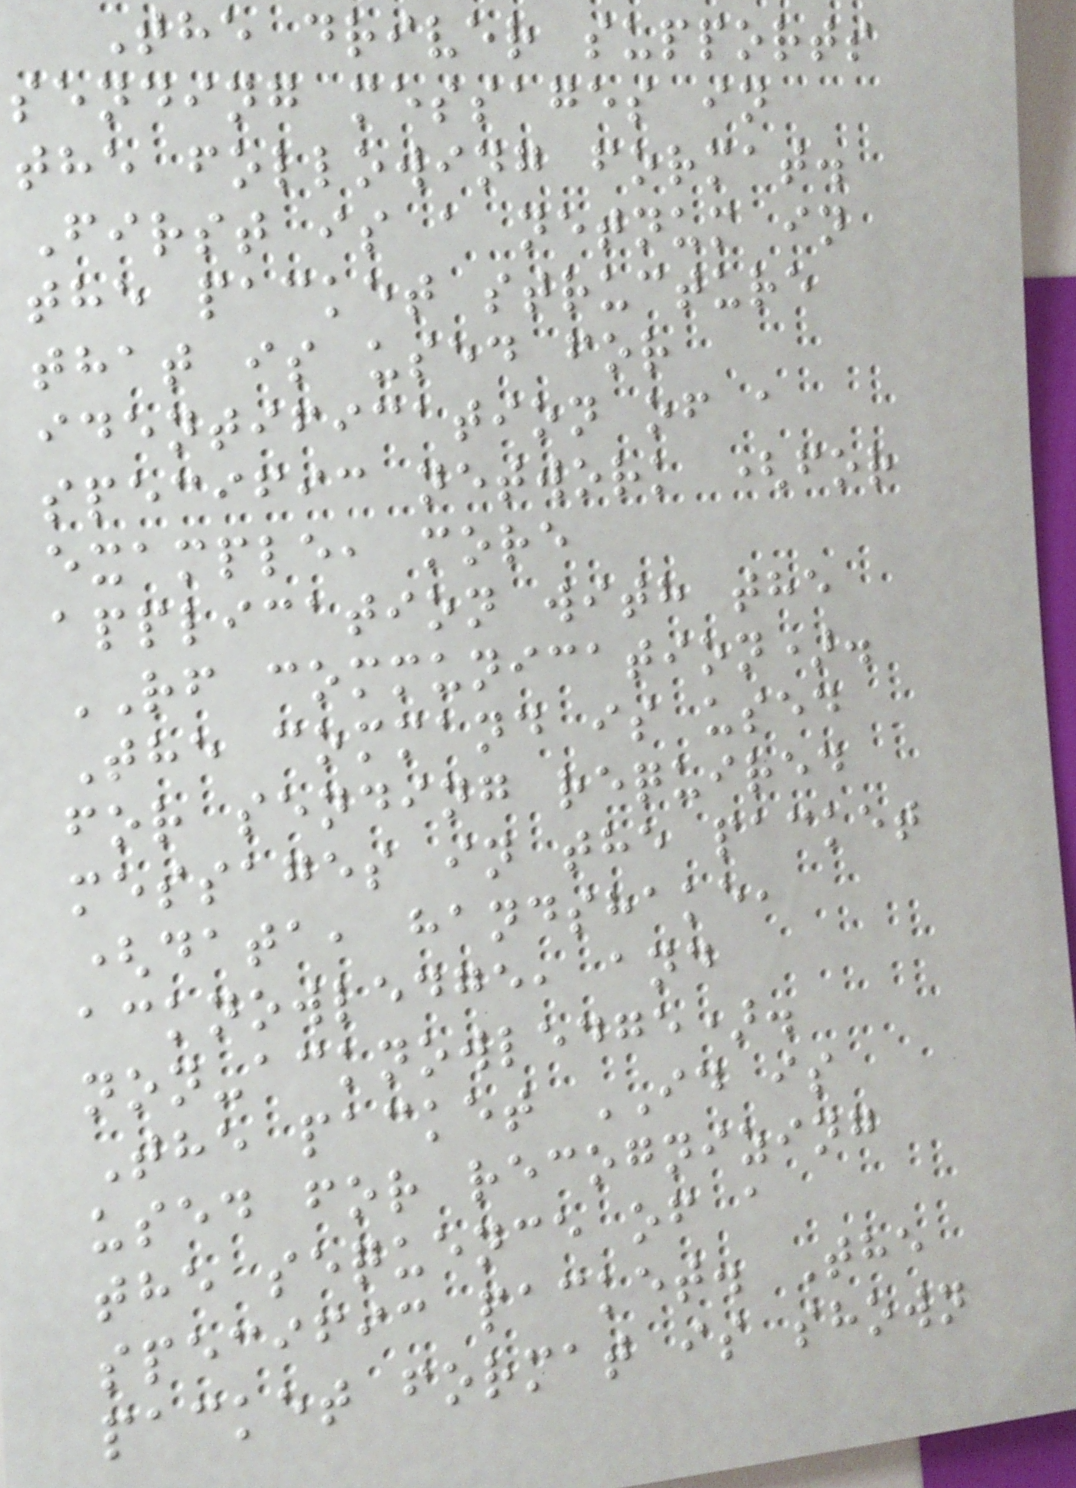The driver supports
sending messages in
the following format.
First is a netnum in
the packet structure
that is used for
identification of a
specific network (for
example, more
application with the
RF communication).
The command is used
for sending required
messages in the packet
(data, handshake,
acknowledge, and
non-acknowledge).
The packet ID is
used for recognizing
the sequence of a
specific packet. The
packet format is shown
